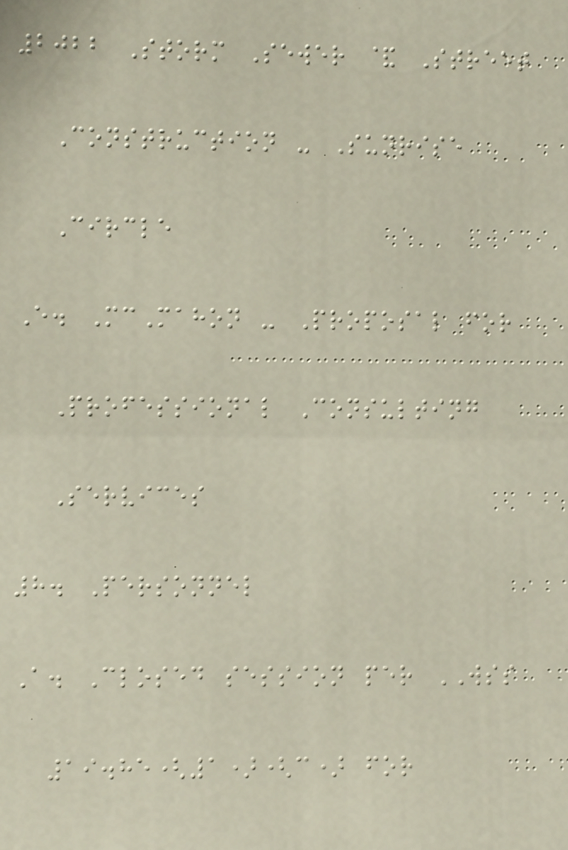2022 Storm Sewer & Street
Construction - Sunrise
Circle
E. McMahon - Proposal for
Professional Consulting
Services
8. Personnel
A. Closed session per WSS
19.85(1)(c) for
